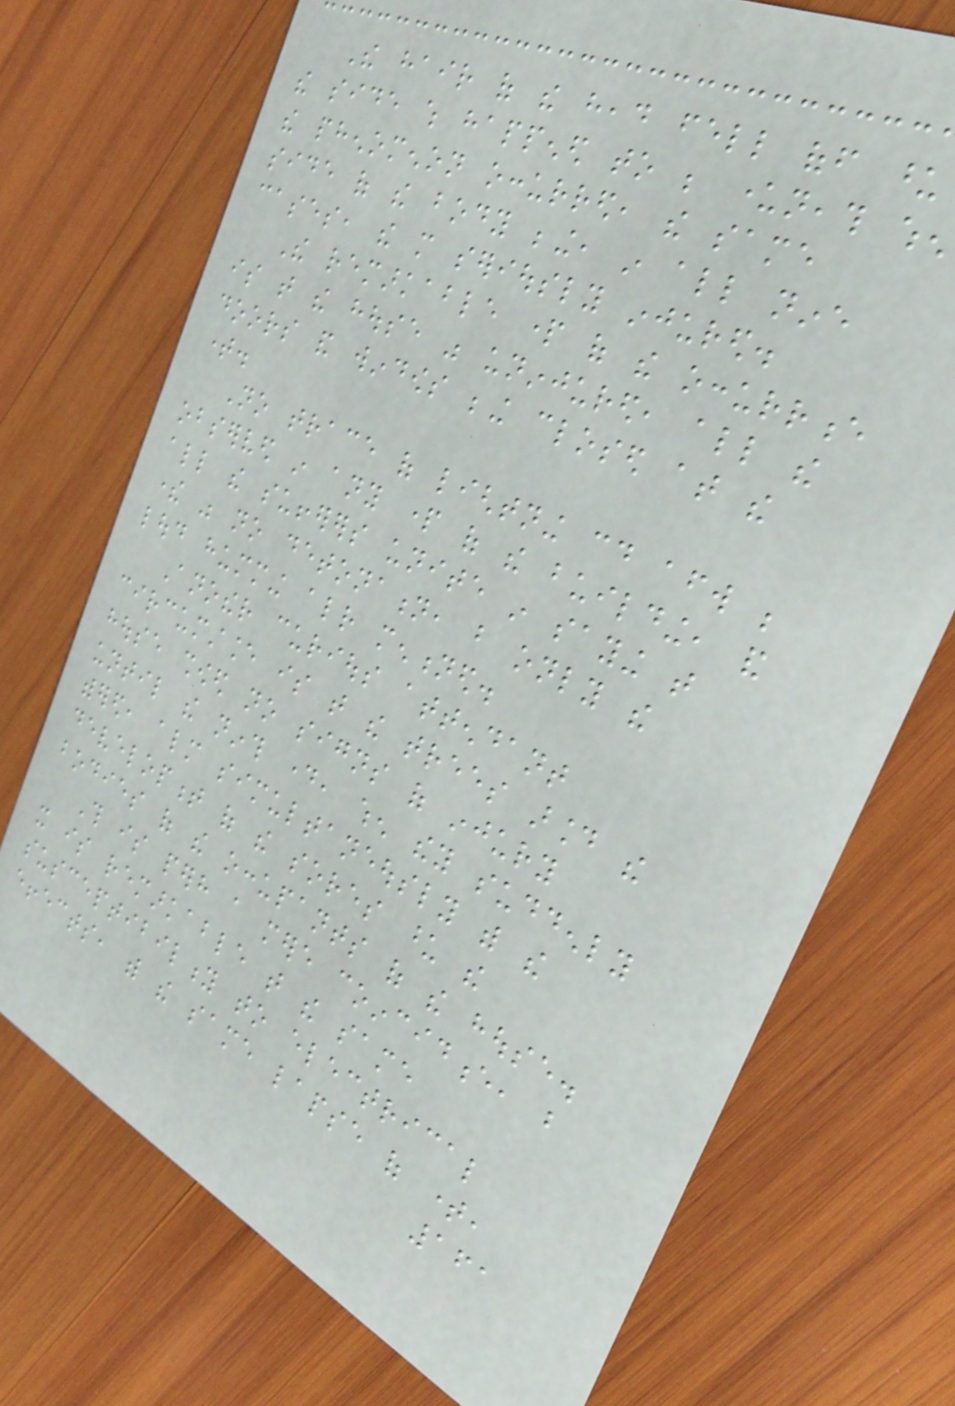The hair of the head fell off upon
the side which happened to be underneath when
the phenomenon occurred, the same
side of the body being, in all nine
cases, the more seriously injured.
The remarkable part of the occurrence
is that the house was uninjured, all the
doors and windows being closed at the
time.
No trace of lightning could afterward be
observed in any part of the building, and
all the sufferers unite in saying that
there was no detonation, but only the
loud humming already mentioned.
Another curious attendant
circumstance is that the trees around the
house showed no signs of injury
until the ninth day, when they suddenly
withered, almost simultaneously with the
development of the sores upon the
bodies of the occupants of the house.
This is perhaps a mere coincidence, but
it is remarkable that the same
susceptibility to electrical
effects, with the same lapse of time,
161
